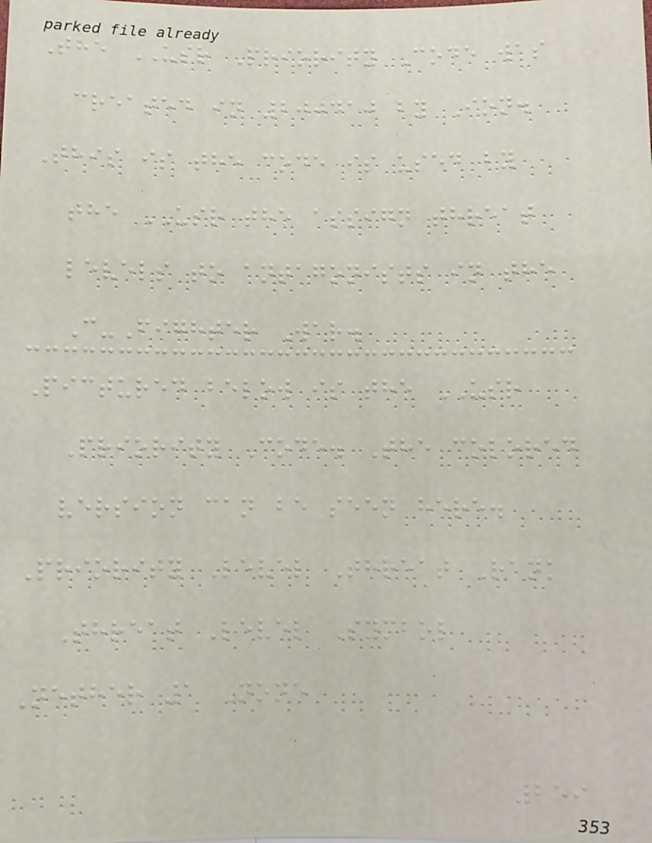The USR Priority Code was
created in 200410 by Ion.
This is the code is used by
the USR the assign threat
levels to antagonists in the
C-Fighter War.
Pictured below is the USR
Priority Code. The colored
version can be seen here.
Priority Level Threat Rank
Threat Level Symbol
Nether 1 None
259
